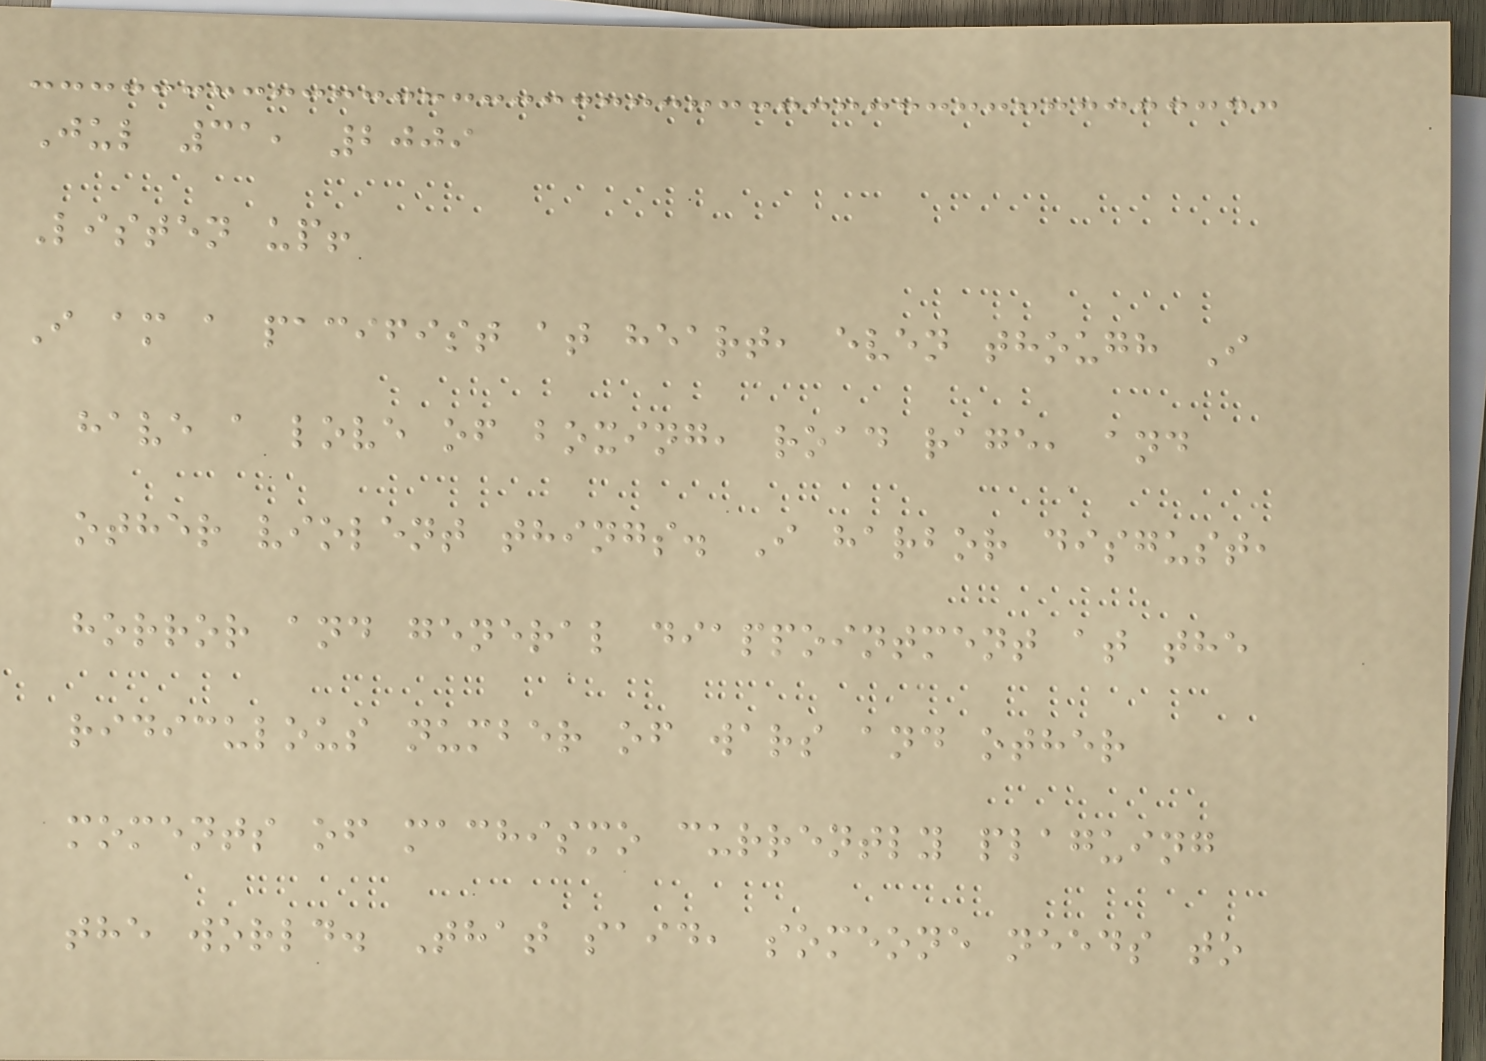Jul 31, 2009
Listen up!
I am a pacifist at heart, even though I
have a love of boxing, road rage, and
other violent things. I harbor disgust,
horror and general diappointment at the
ridiculous number of wars and other
moments of machismo currently plaguing
the world. That said, someone needs to
